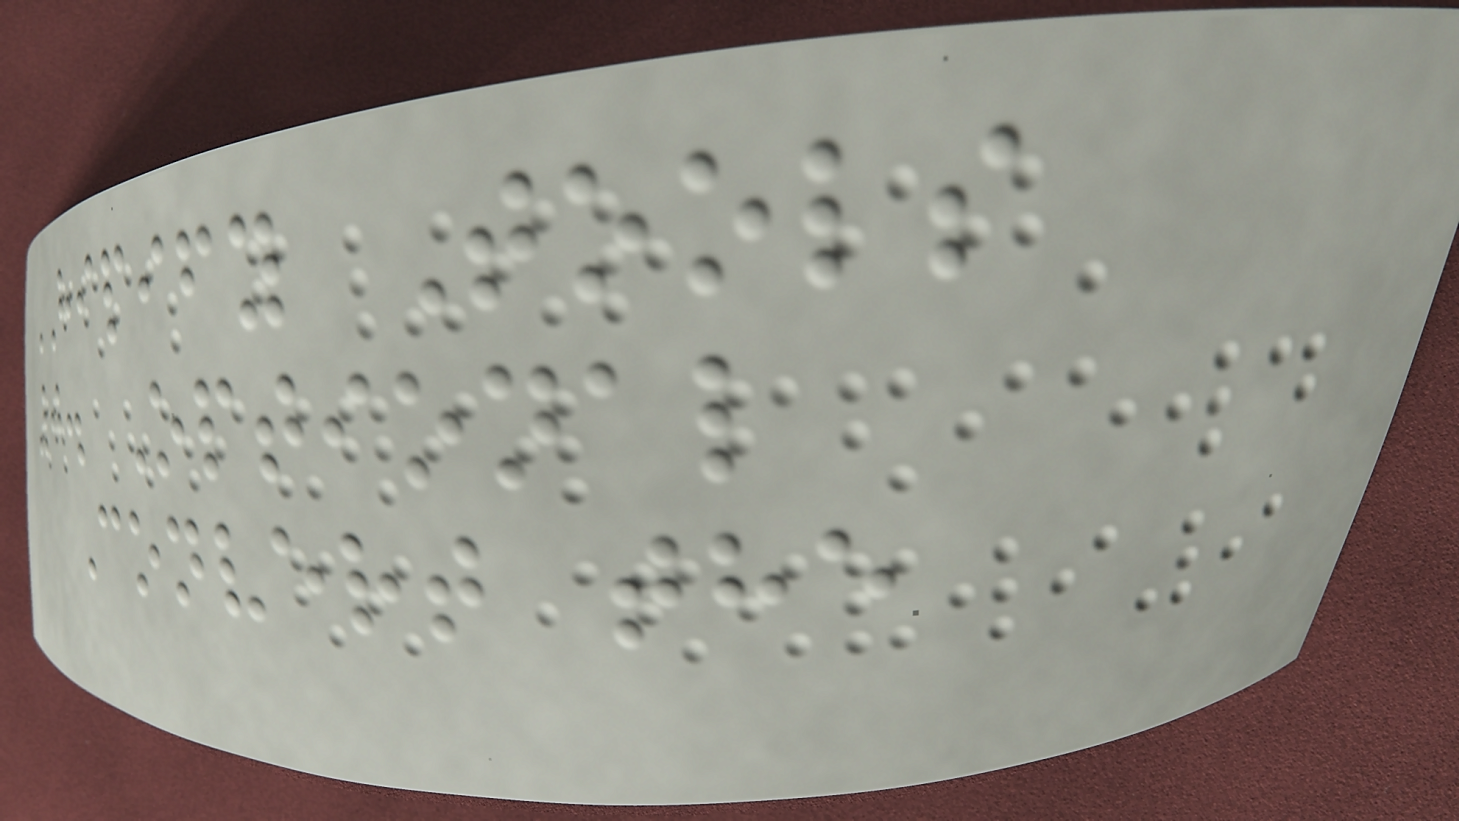HIPIFY Tools
0. Optional
Convert the
